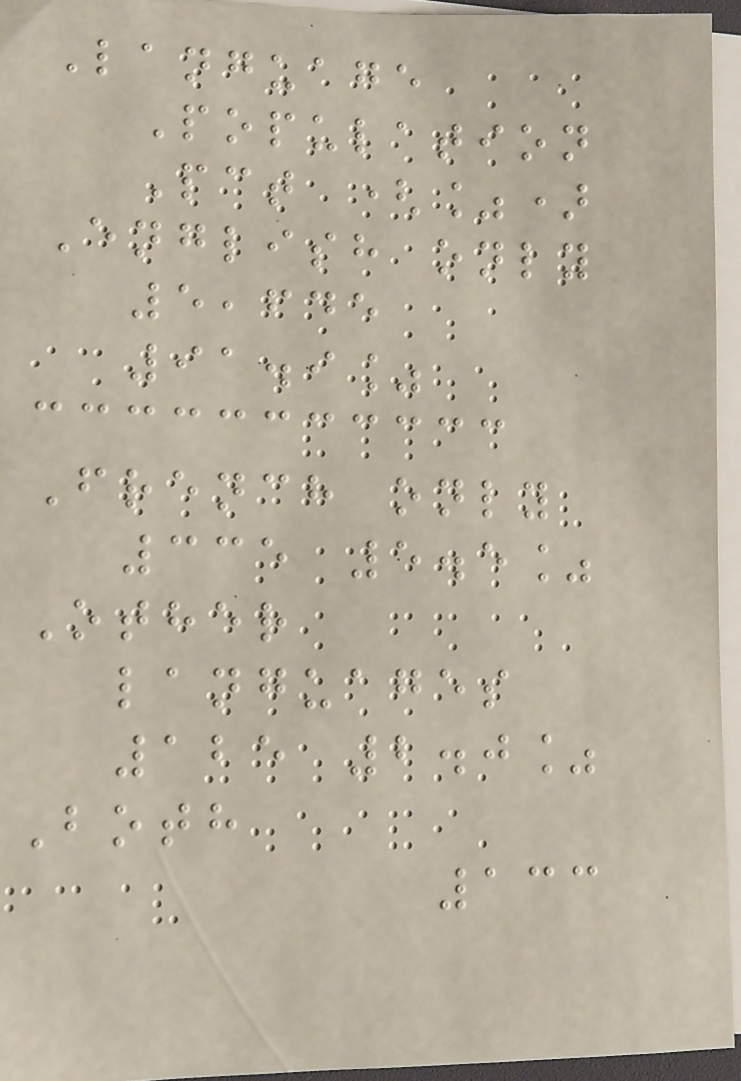Language
Population
Pct (%)
English only
5,645
91.9%
French only
335 5.5%
Other
languages
125 2.0%
Both
133
